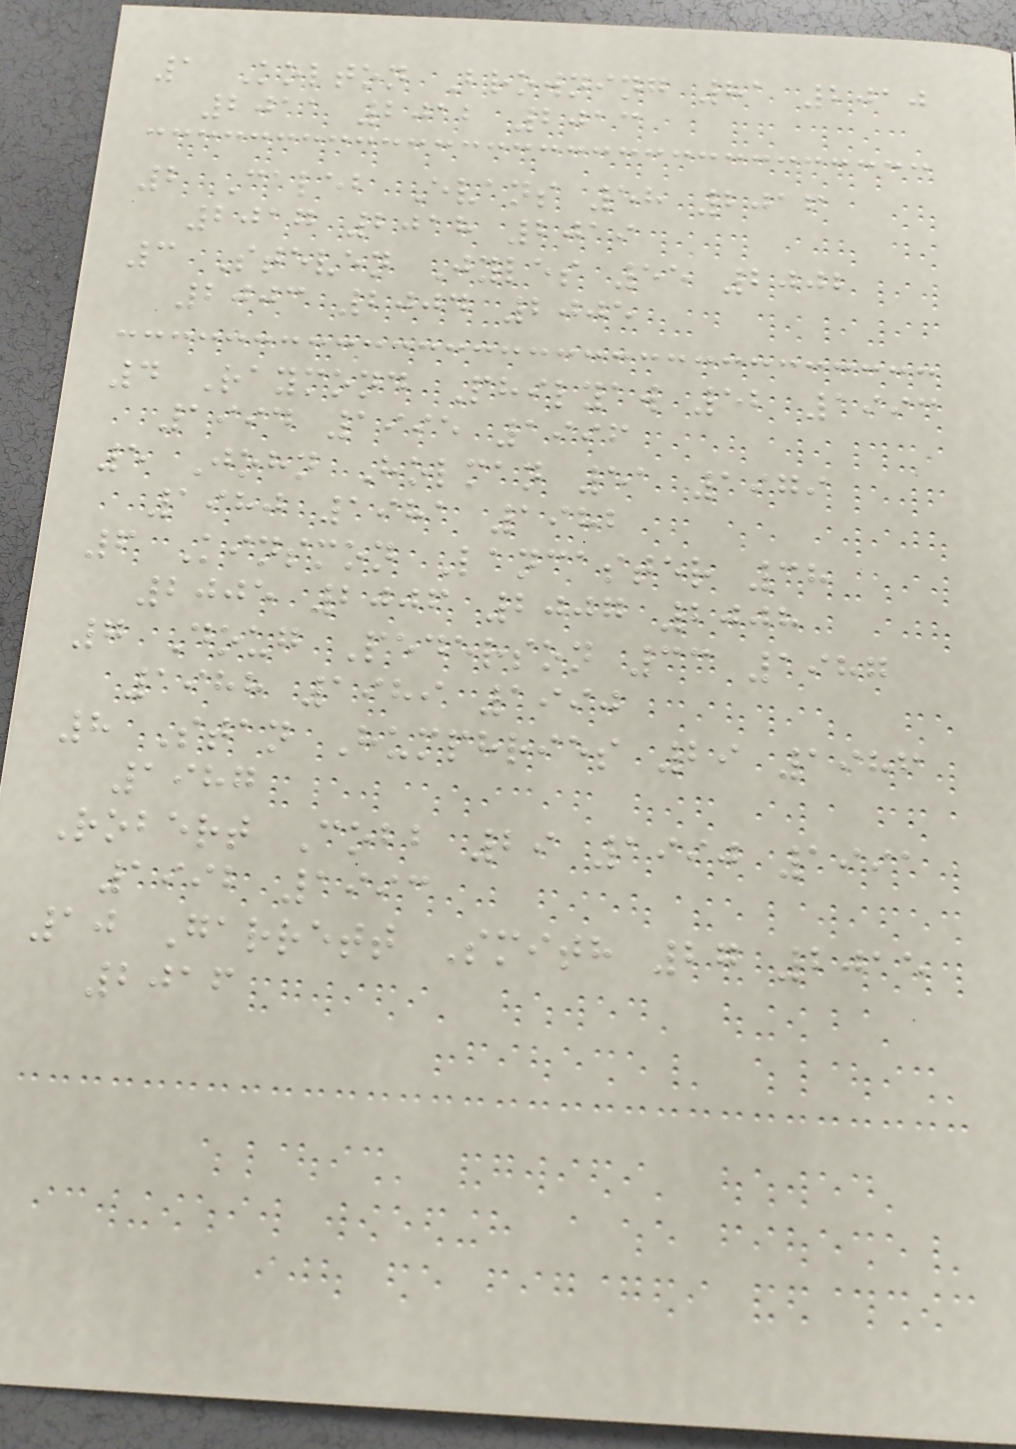1 Kolton Browning 81 2010
2011 2012 2013
2 Caleb Evans 58 2016
2017 2018 2019
3 Steven Jyles 55 2002
2003 2004 2005
4 Raymond Philyaw 52 1993
1994 1995 1996
5 John Holman 51 1979
1980 1981 1982
6 Kinsmon Lancaster 38
2005 2006 2007 2008
7 Doug Pederson 33 1987
1988 1989 1990
8 Stan Humphries 29 1986
1987
Robert Cobb 29 1990 1991
1992 1993
10 Garrett Smith 27 2015
2016
